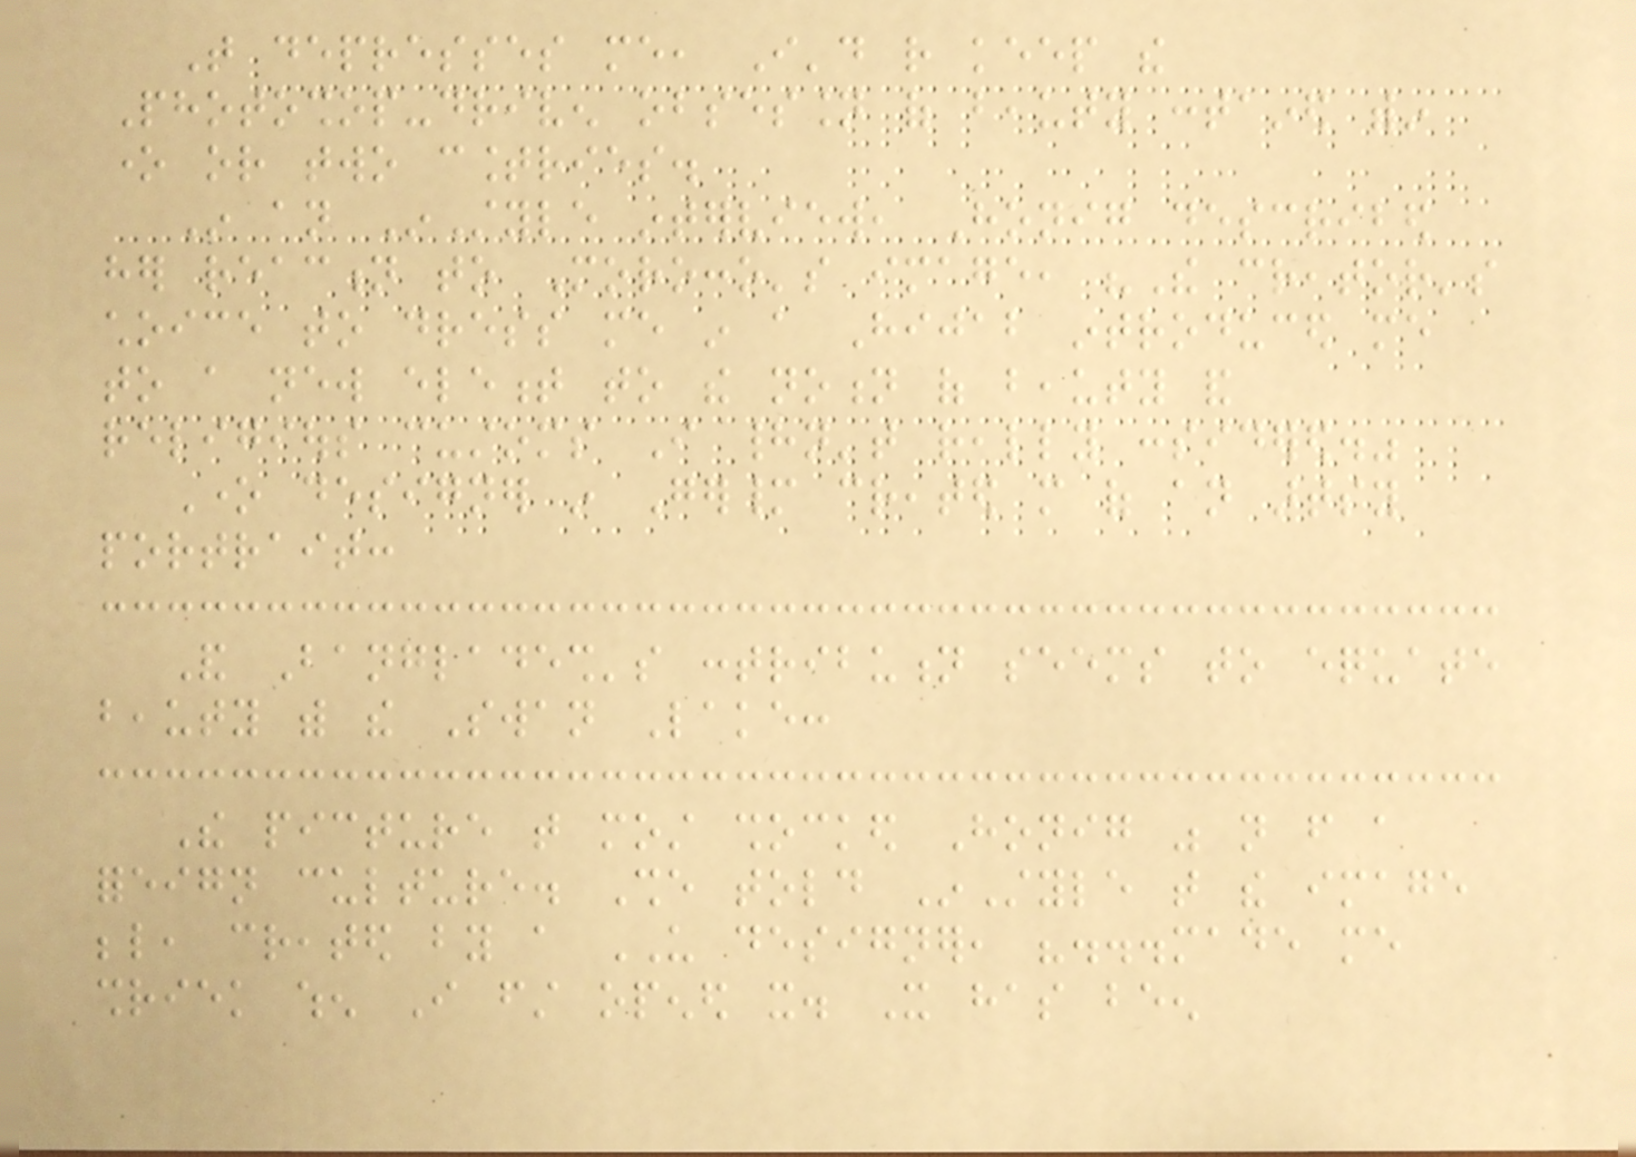That depresses me, I'd rather keep the
Photoshop-driven obsession of beauty contained within
one or two countries.
In an InStyle interview, Honig described
her reaction to Morocco's image, "The creator's
choice to dress me in a Hijab introduced me
to a new element to the notion of beauty and
religious customs I hadn't really considered."
One designer in Germany created more of an artsy
portrait:
And Bangladesh's contribution seems to equate
beauty with the Swan Lake:
The picture that most shocked Honig was not from a
foreign culture. She told InStyle that the image
below, created by a US designer, "...made me
shriek when I first opened it. It has been
